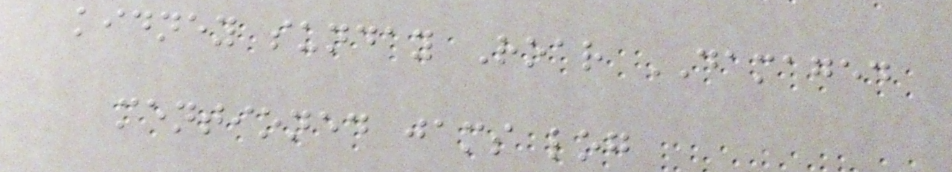kidney sunday Roar DAMAGED
mentioned jams log
